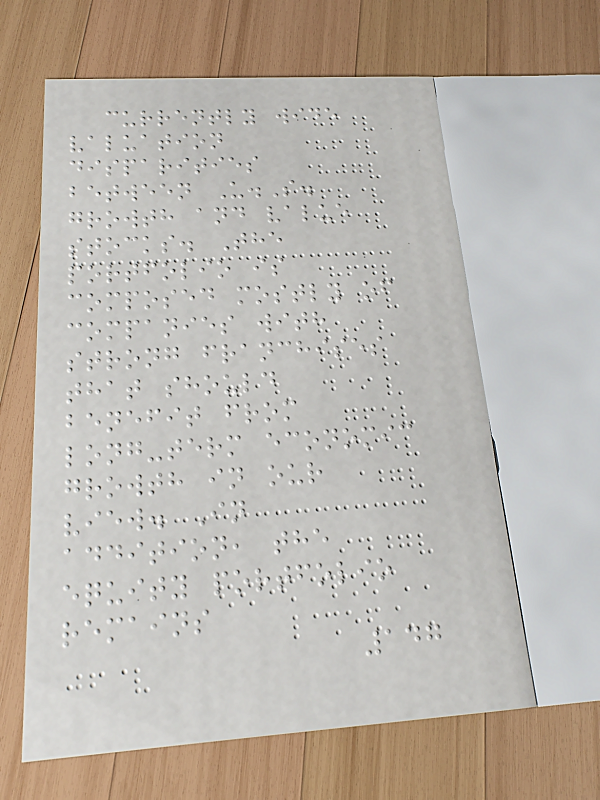currently wide
valuation
disparities
between U.S.
growth and value
stocks. The
portfolio is
composed mostly of
companies with
strong franchises
that should
benefit from
long-term economic
growth in our
view. In
addition, the
equity portfolio
remains
147
